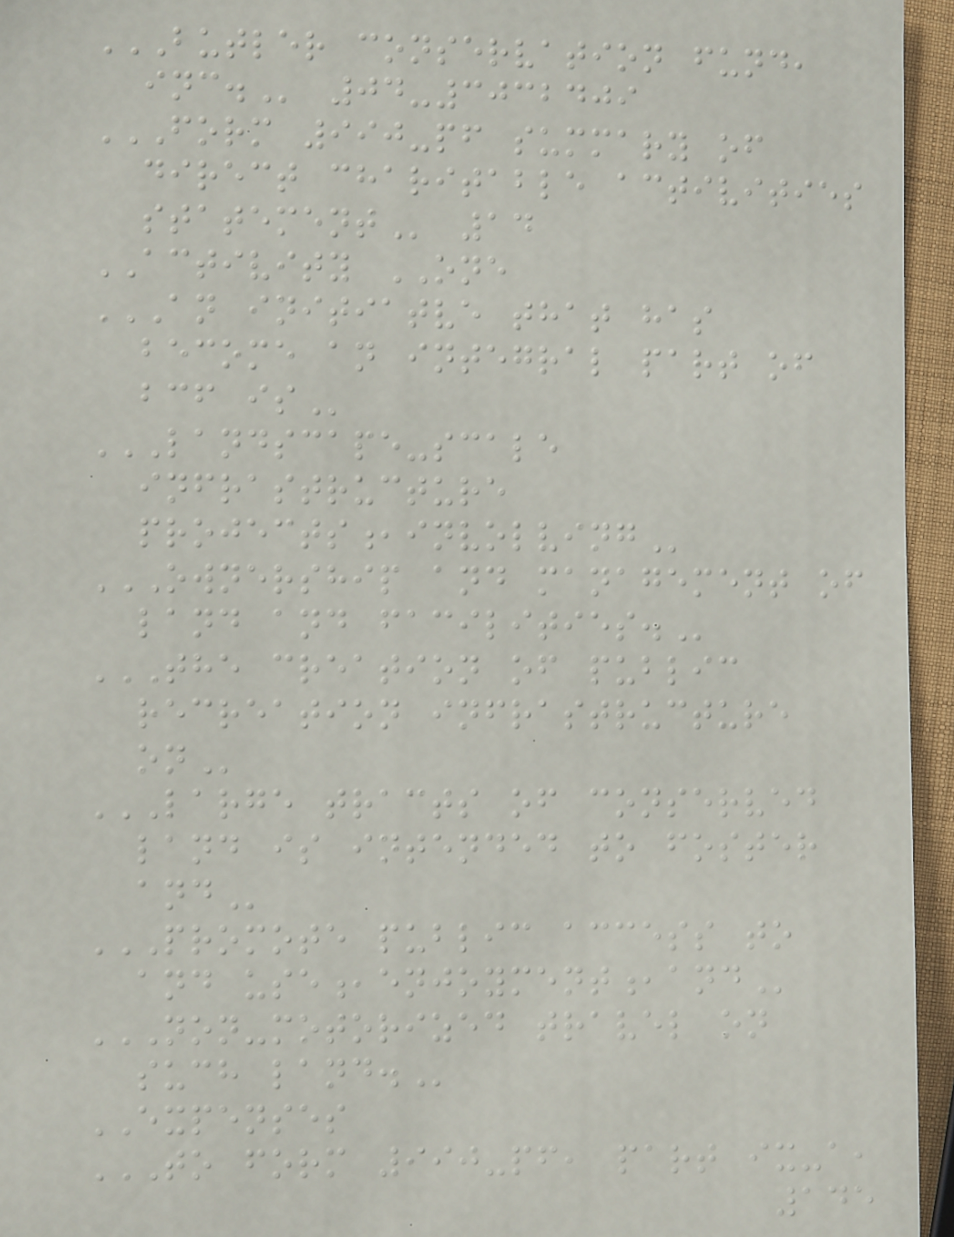BUTLER CONSERVATION FUND,
INC. 04-3032409
FORM 990-PF SUMMARY OF
DIRECT CHARITABLE ACTIVITIES
STATEMENT 14
ACTIVITY ONE
AN INITIATVE THAT HAS
BECOME AN INTEGRAL PART OF
BCF IS
LANDSCAPE-SCALE
INFRASTRUCTURE
PROJECTS,INVOLVING
OWNERSHIP AND MANAGEMENT OF
LAND AND FACILITIES.
THE CREATION OF PUBLIC
RECREATION INFRASTRUCTURE
ON
LARGE TRACTS OF CONSERVED
LAND IS INTENDED TO FOSTER
AND
PROMOTE PUBLIC ACCESS TO
AND USE,ENJOYMENT,AND
NON-MOTORIZED TRAVEL ON
SUCH LAND.
EXPENSES
TO FORM 990-PF, PART IX-A,
145
